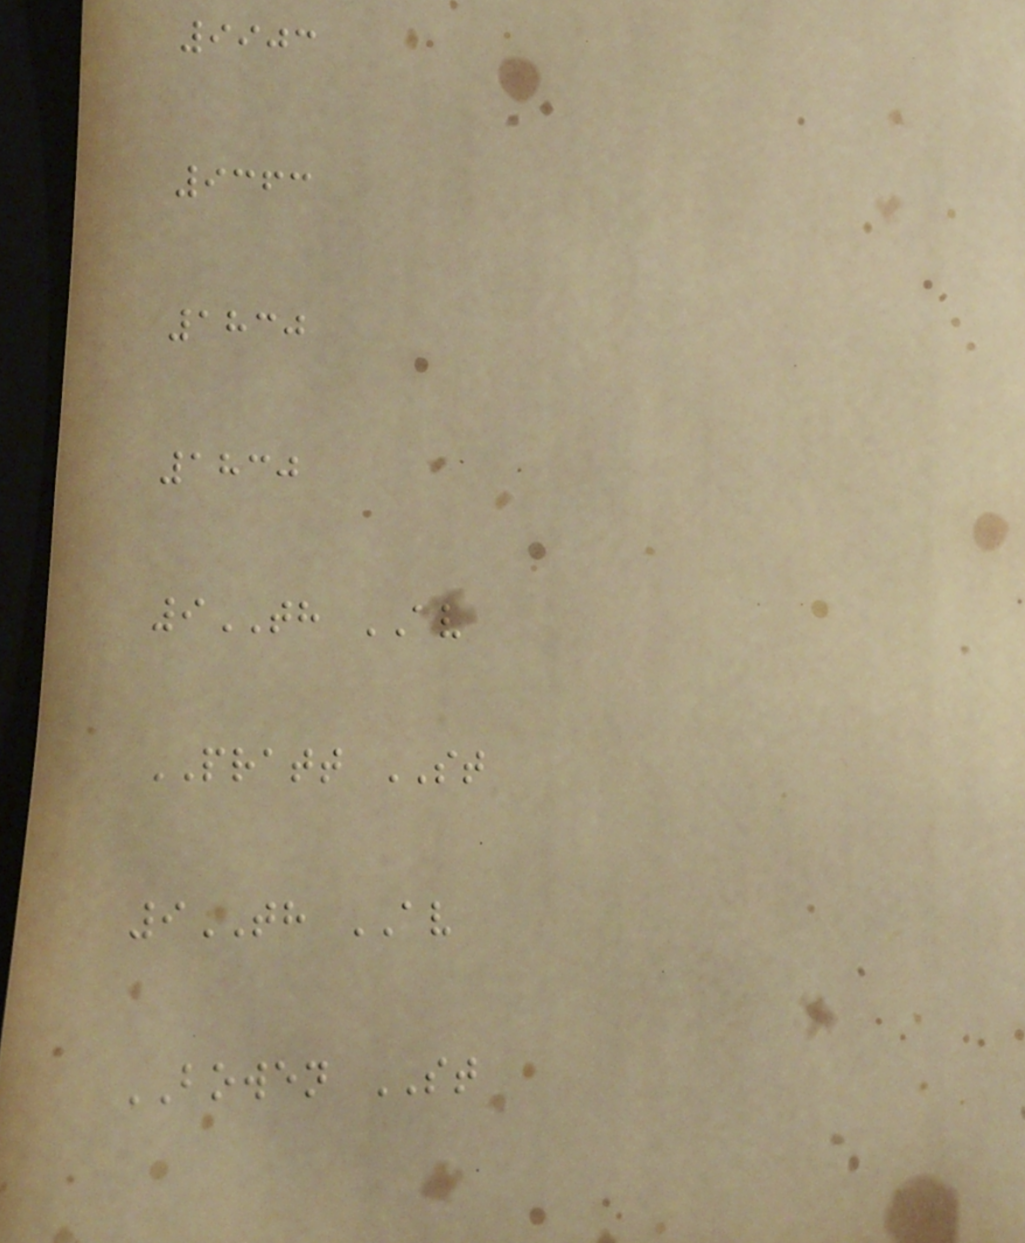9903
9363
1830
1830
9TH AV
PRATT ST
9TH AV
BOWEN ST
